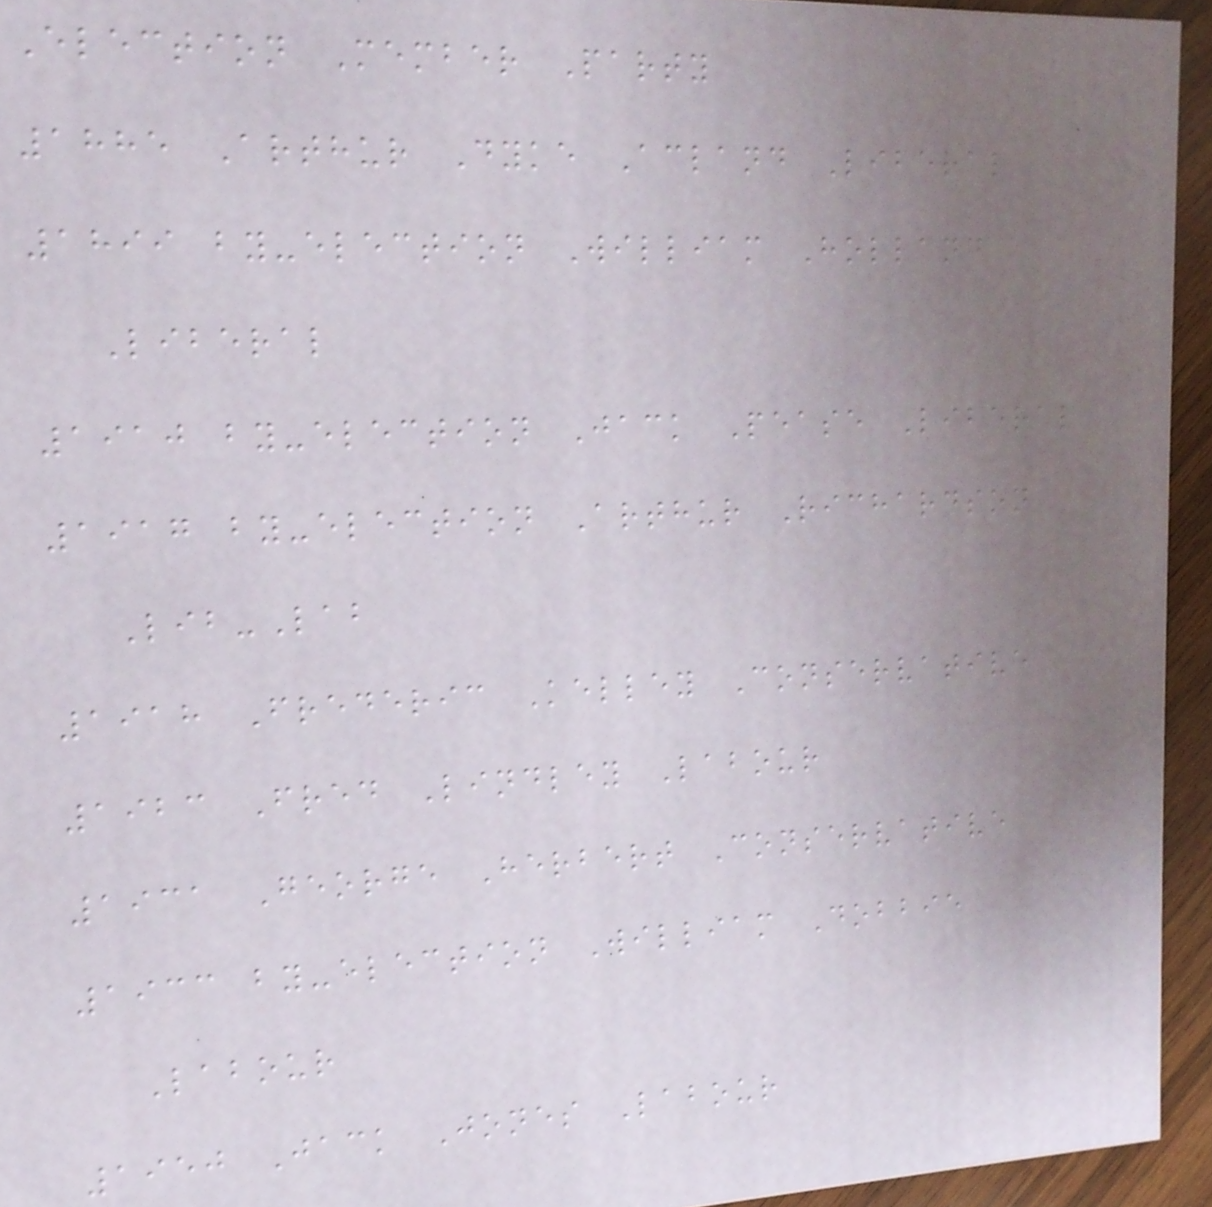Election Member Party
1885 Arthur Dyke Acland Liberal
1899 by-election William Holland
Liberal
1910 by-election Jack Pease Liberal
1917 by-election Arthur Richardson
Lib-Lab
1918 Frederic Kelley Conservative
1923 Fred Lindley Labour
1931 George Herbert Conservative
1933 by-election William Dobbie
Labour
1950 Jack Jones Labour
